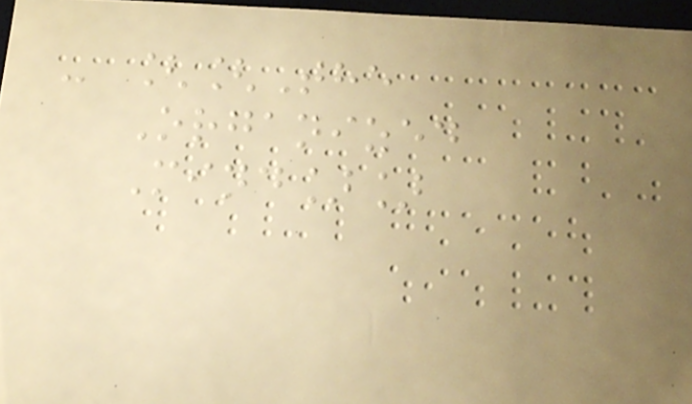- [[The
Organized
Mind]]
